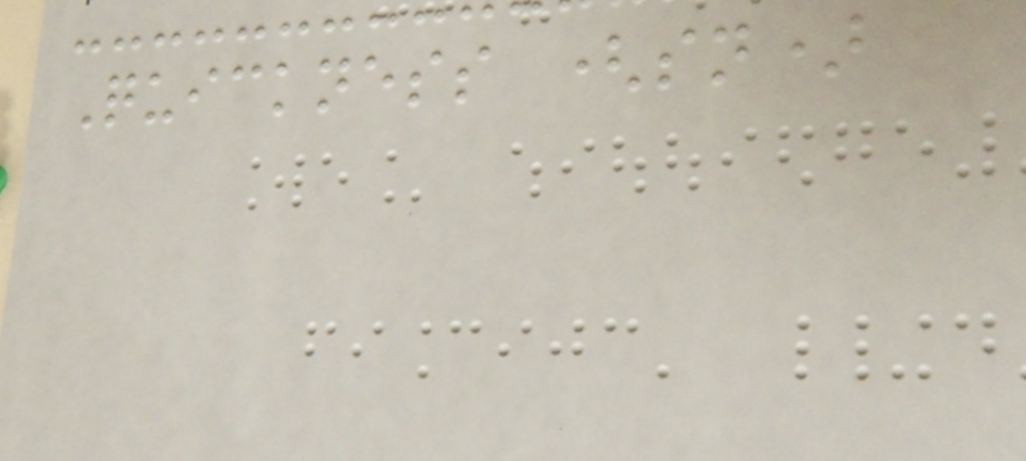Quickness (sn)
